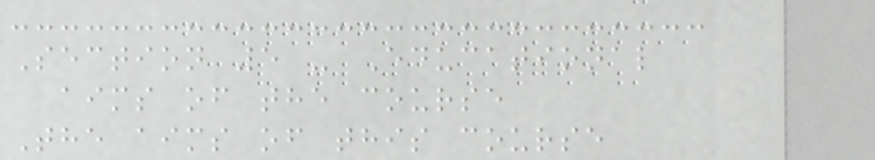Section 5 - Educational
aims of the course
The aims of this course
